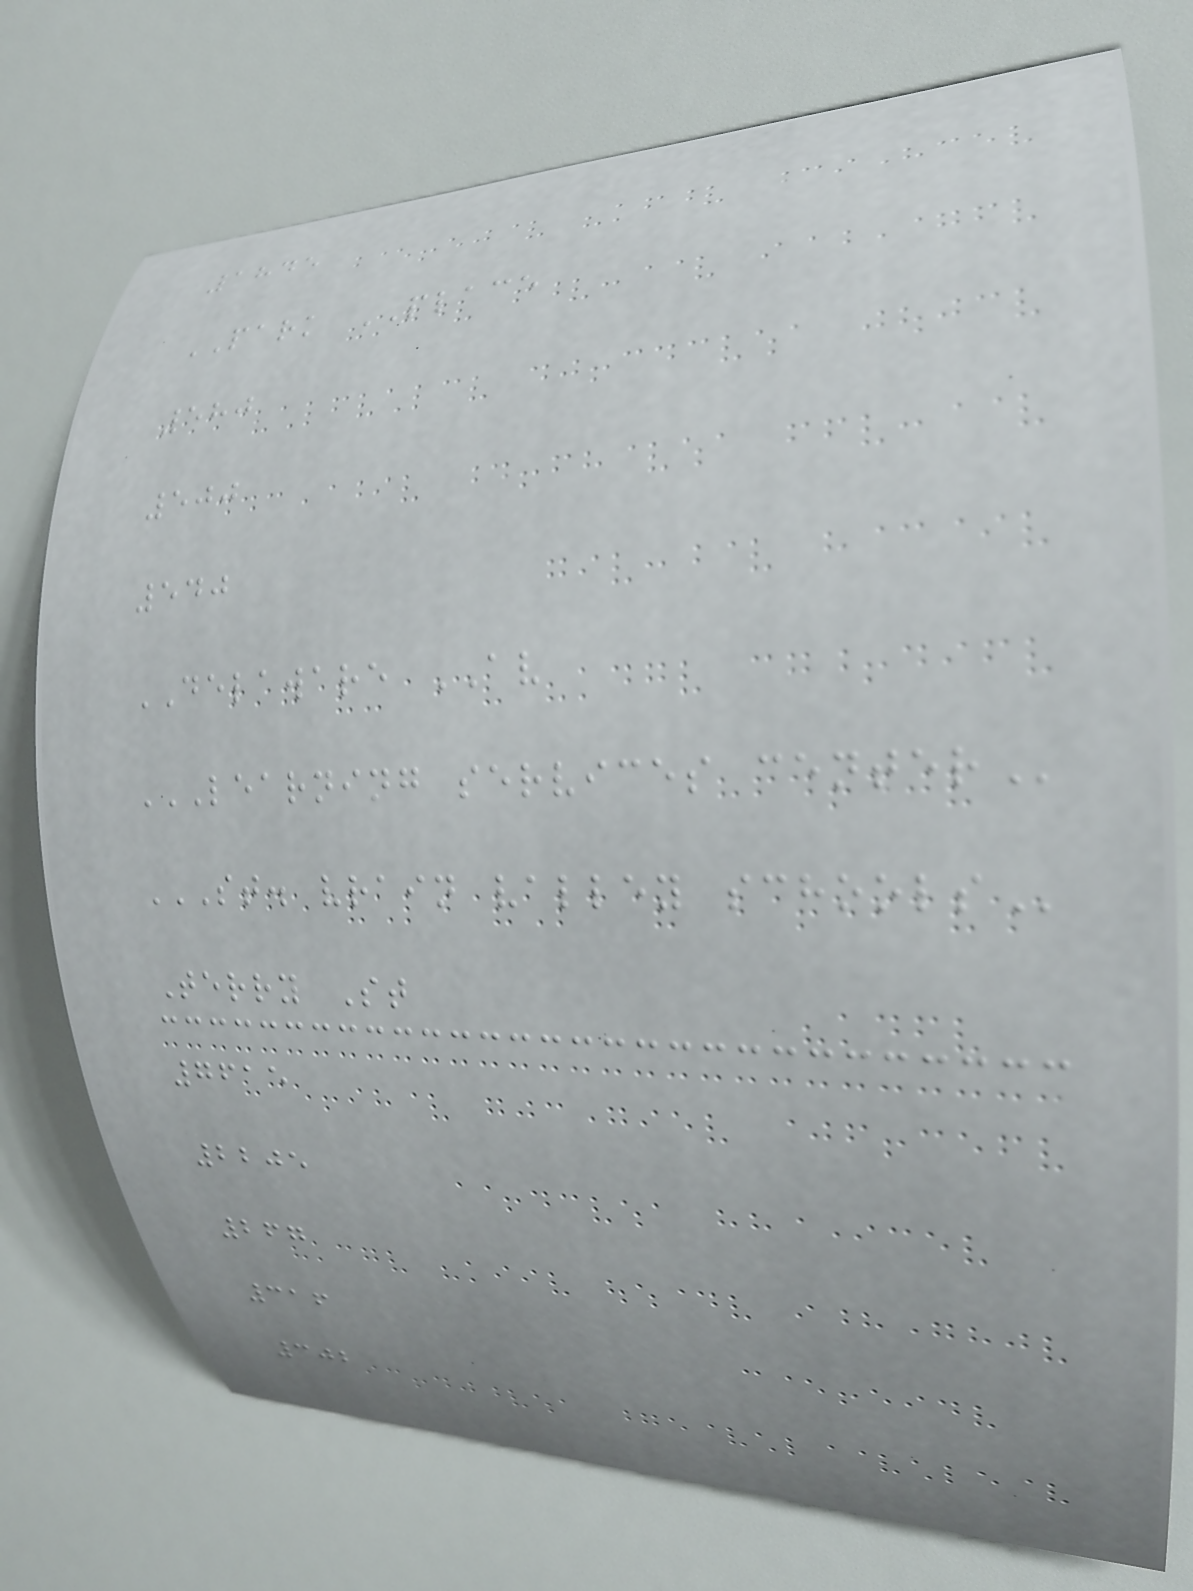1845
PARK PLACE
580
500
540
DELAWARE AV
LEARNING SERVICES CENTER
ST. VRAIN VALLEY SCHOOLS
Terry St
7615
2205
267
316
302
